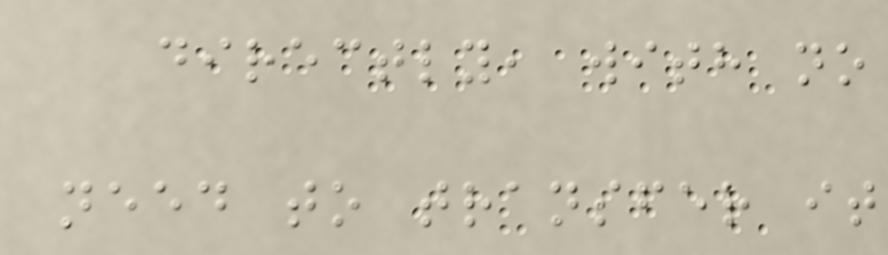directly, with no
need to transfer it
